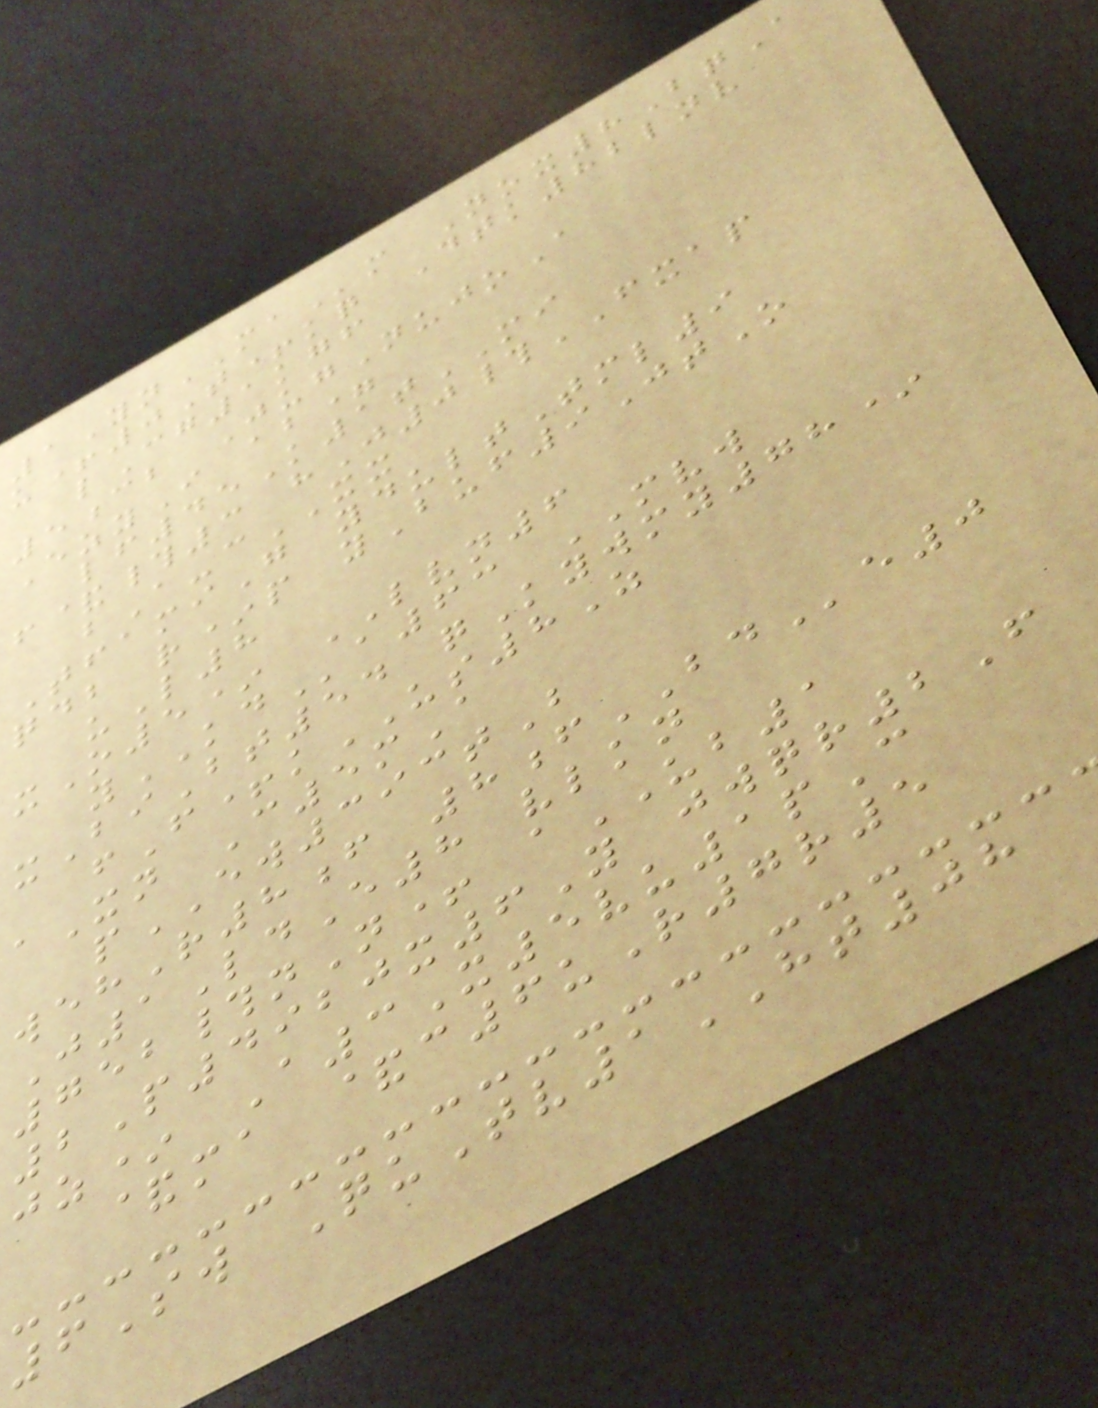1YnMAm Nox8BqA
u+0T+kq Dtk82lnv
lCg1kgf
5cb JugNujoA
EzyI ab=
lf45K1tMI
f&#3 hJ0#FXAP
bA-cXX
TfamiG ydultTml9
qdb r*p yBuf9JtO
uL8
xO5* LVN6
yKDa63 MVW
xBiBt54 qKywmy78*
fF+kUS8Z
aXn C5mA
pEW393tB
wehR8f 8fBDe0
J1LdE8 vlkn
752#nN+ aUB1
2P4920x6Y jwqr2F
jz* A3X5vu1pC
&ma &c6uR7r5
6Sw QuTv1HT08
